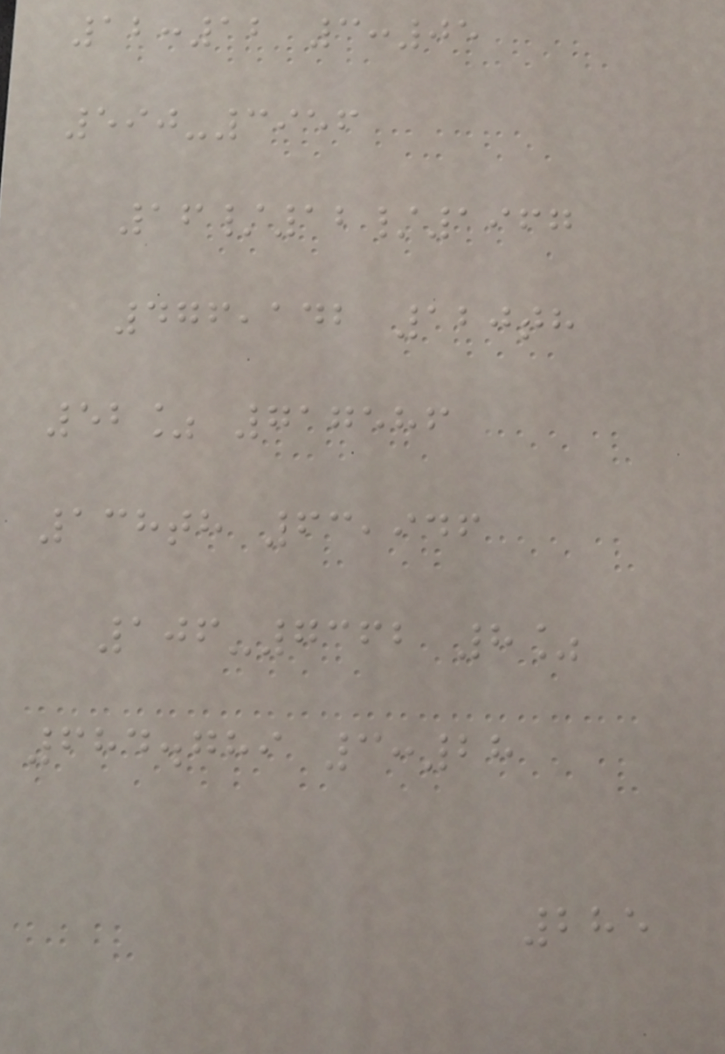12:12 3:05
590-3956
16/12/1967
476,142 120th
52% 717586
138th 63,946
106-7362 8%
684.789 3:28
285
